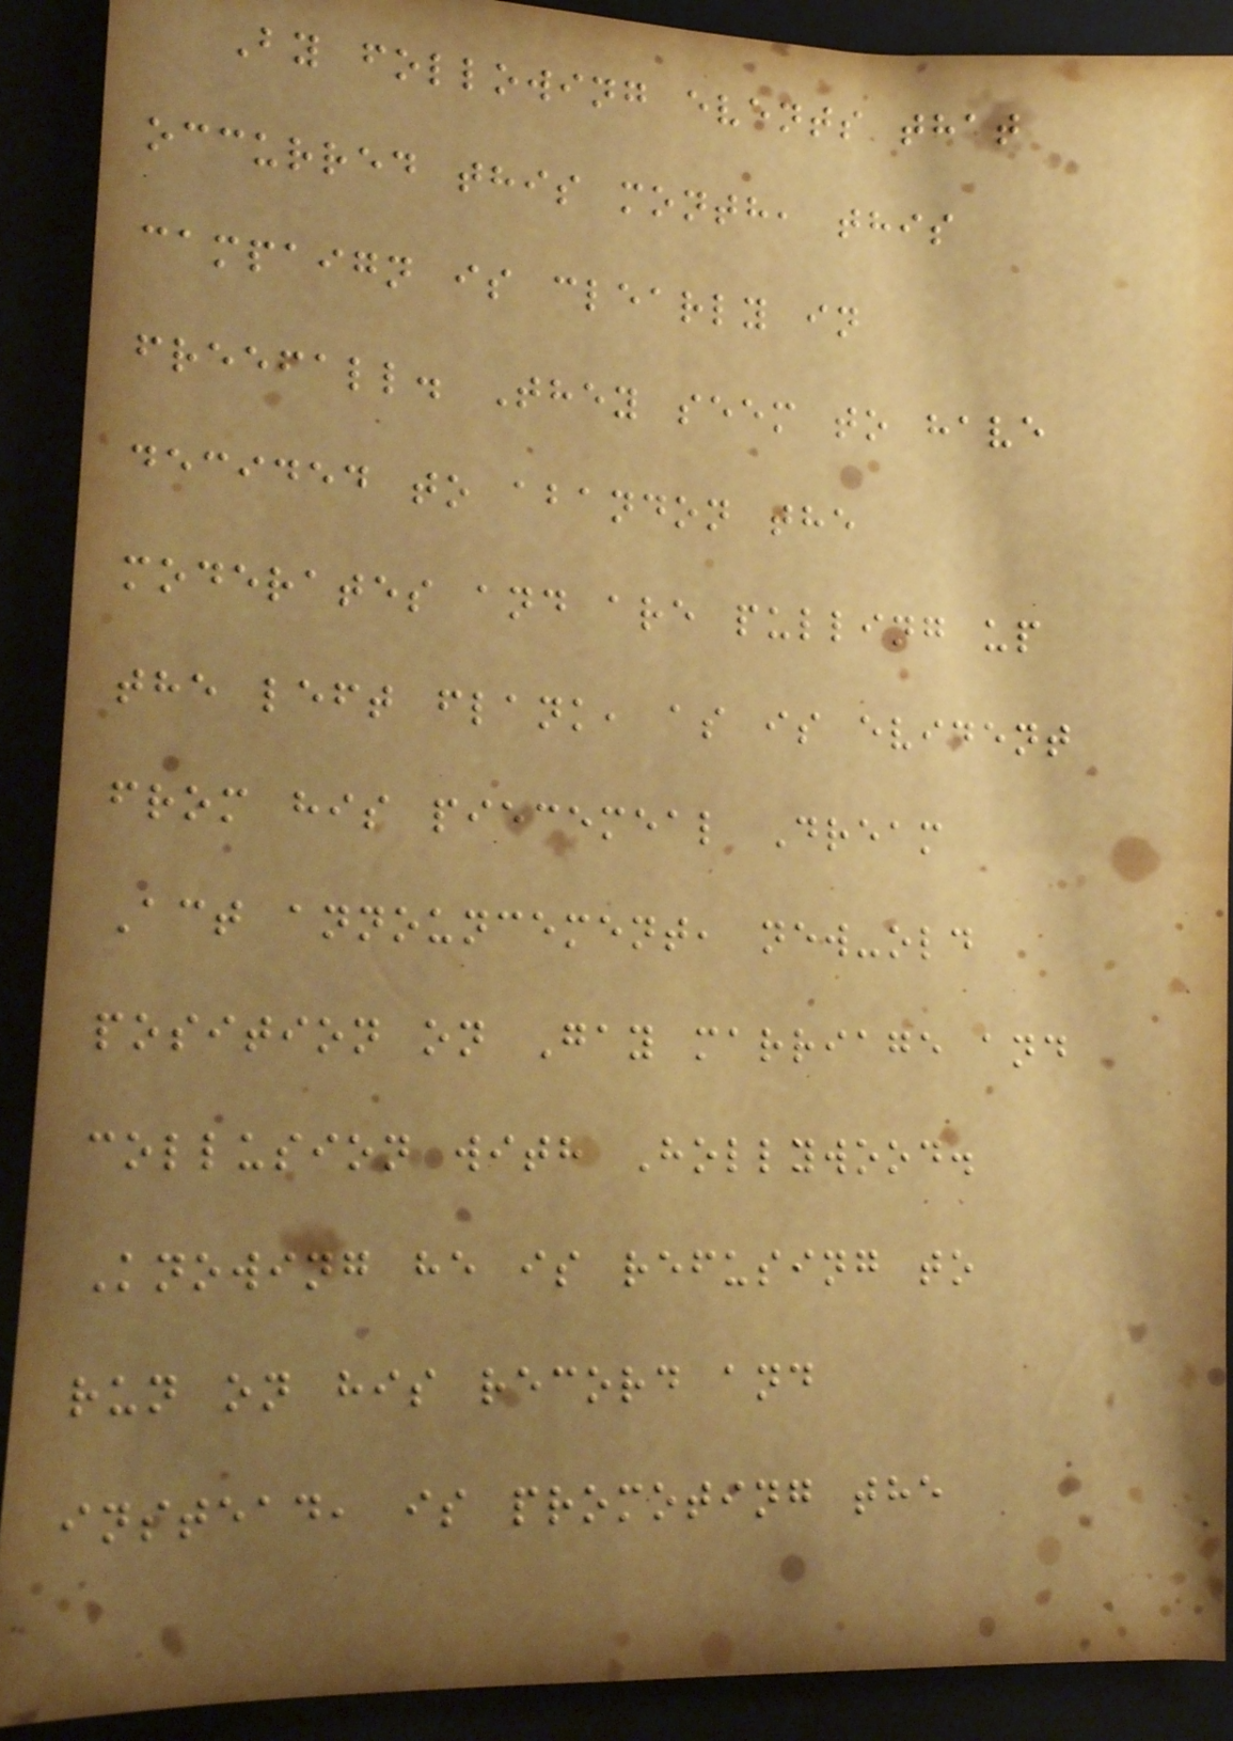By following events that
occurred this month, this
campaign is clearly in
freefall. They seem to have
decided to abandon the
moderates and are pulling up
the left flank, as is evident
from his piecemeal Dream
Act announcement, new-old
position on Gay marriage and
collusion with Hollywood.
Knowing he is refusing to
run on his record and
instead, is promoting the
